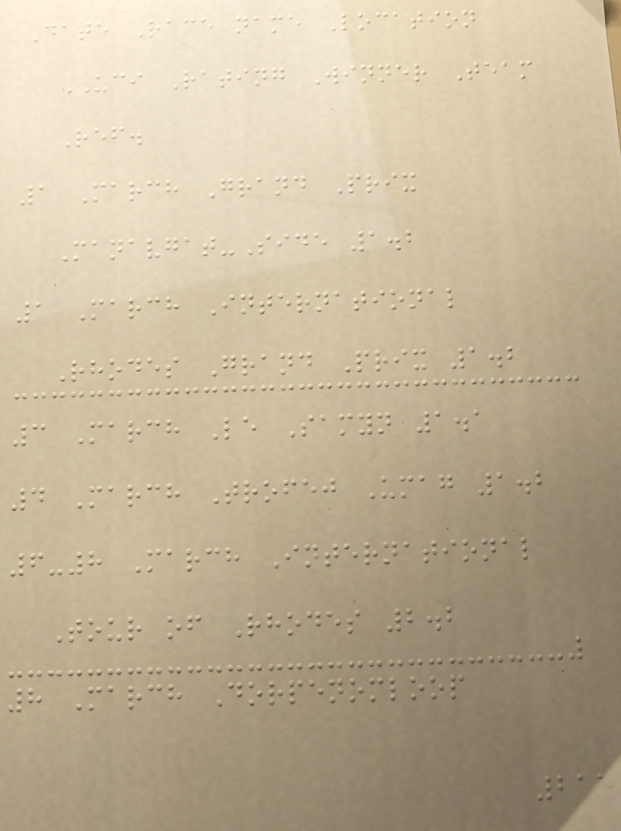Date Race name Location
UCI Rating Winner Team
Ref.
1 March Grand Prix
Manavgat-Side 1.2
1 March International
Rhodes Grand Prix 1.2
3 March Le Samyn 1.1
4 March Trofej Umag 1.2
6-8 March International
Tour of Rhodes 2.2
8 March Dorpenomloop
215
